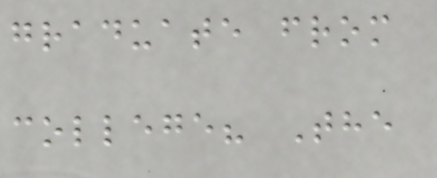graduate from
college? The
